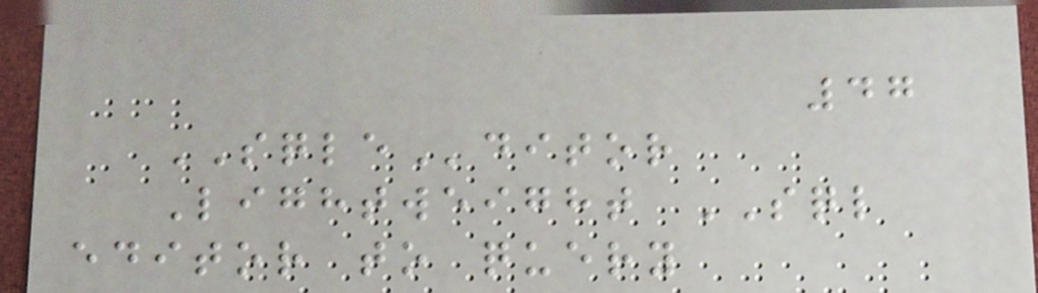47
SQLEditor
Lightweight SQL
editor to query
